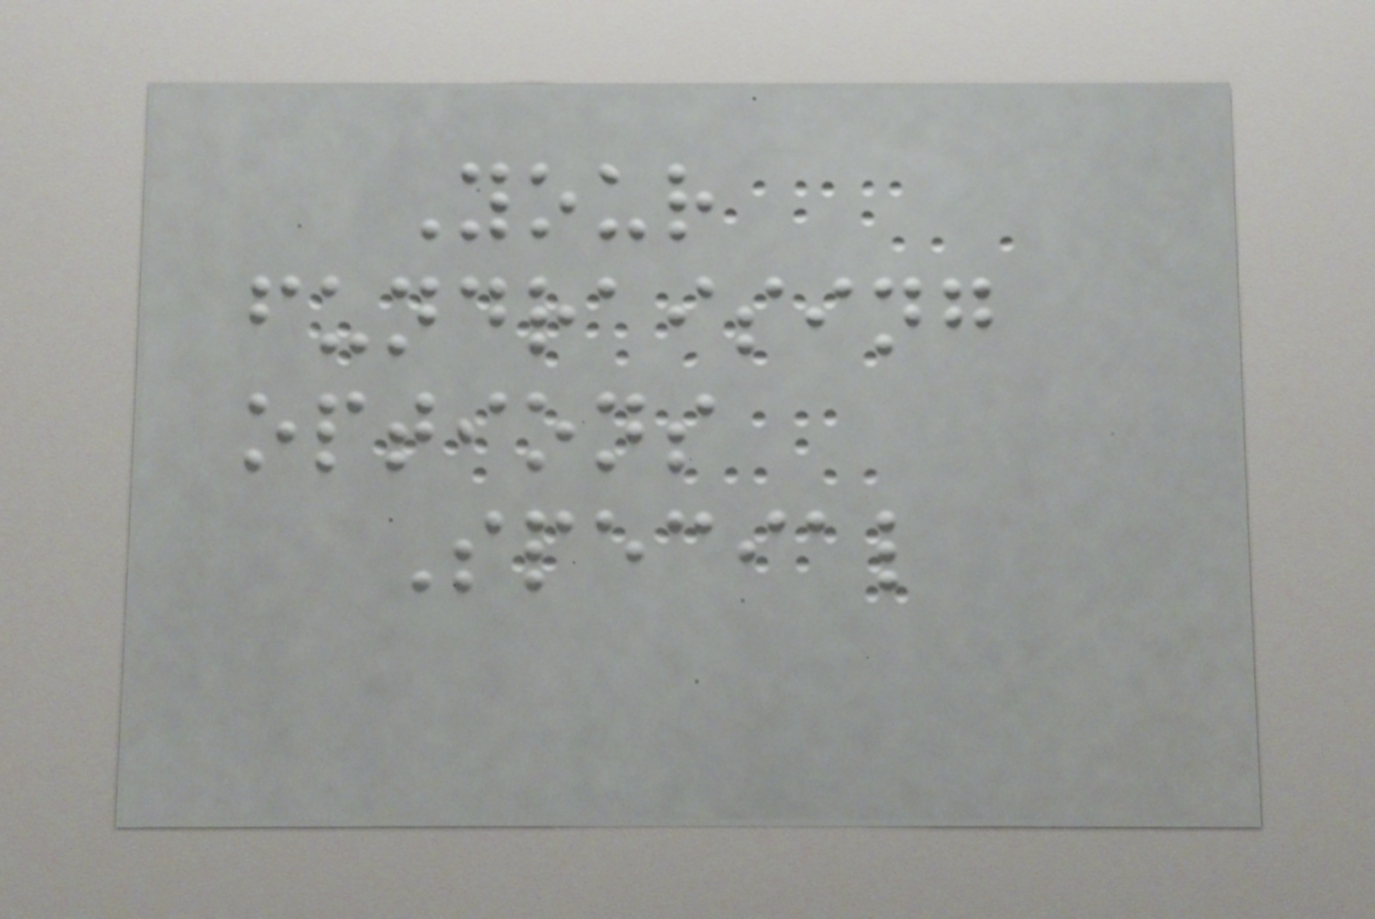Your
fundraising
options
Special
